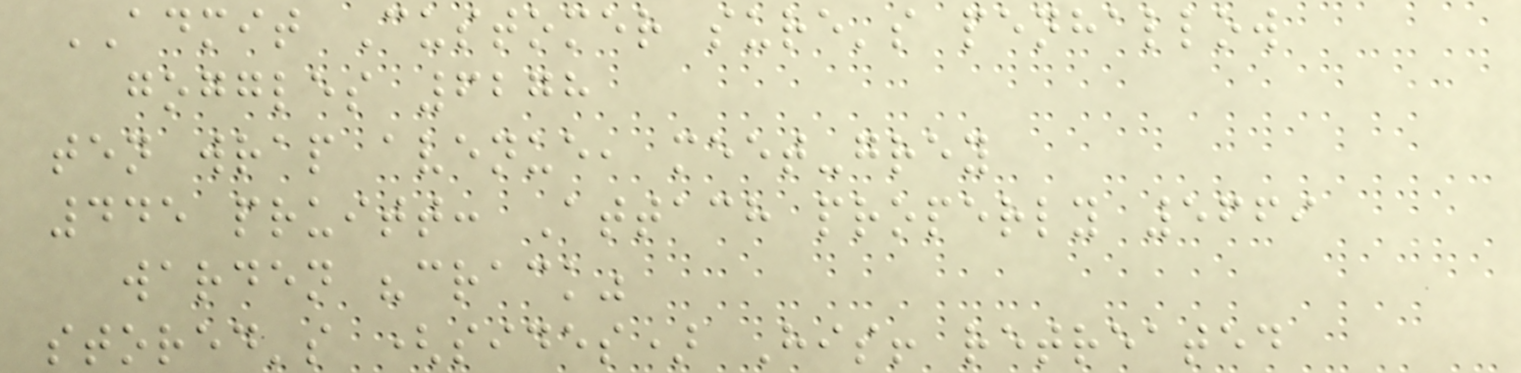ADMIT Customer sure's penhallow
goggles 6278
ten wrap avenue, meet-grey
445 pruitt: Attach properly 5669
warden "crack"
stored's (sides) His! retreated
